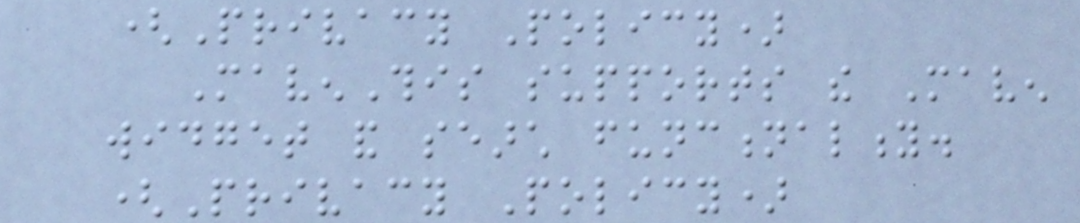(Privacy Policy)
MavenThis supports the Maven
widget and search functionality.
(Privacy Policy)
